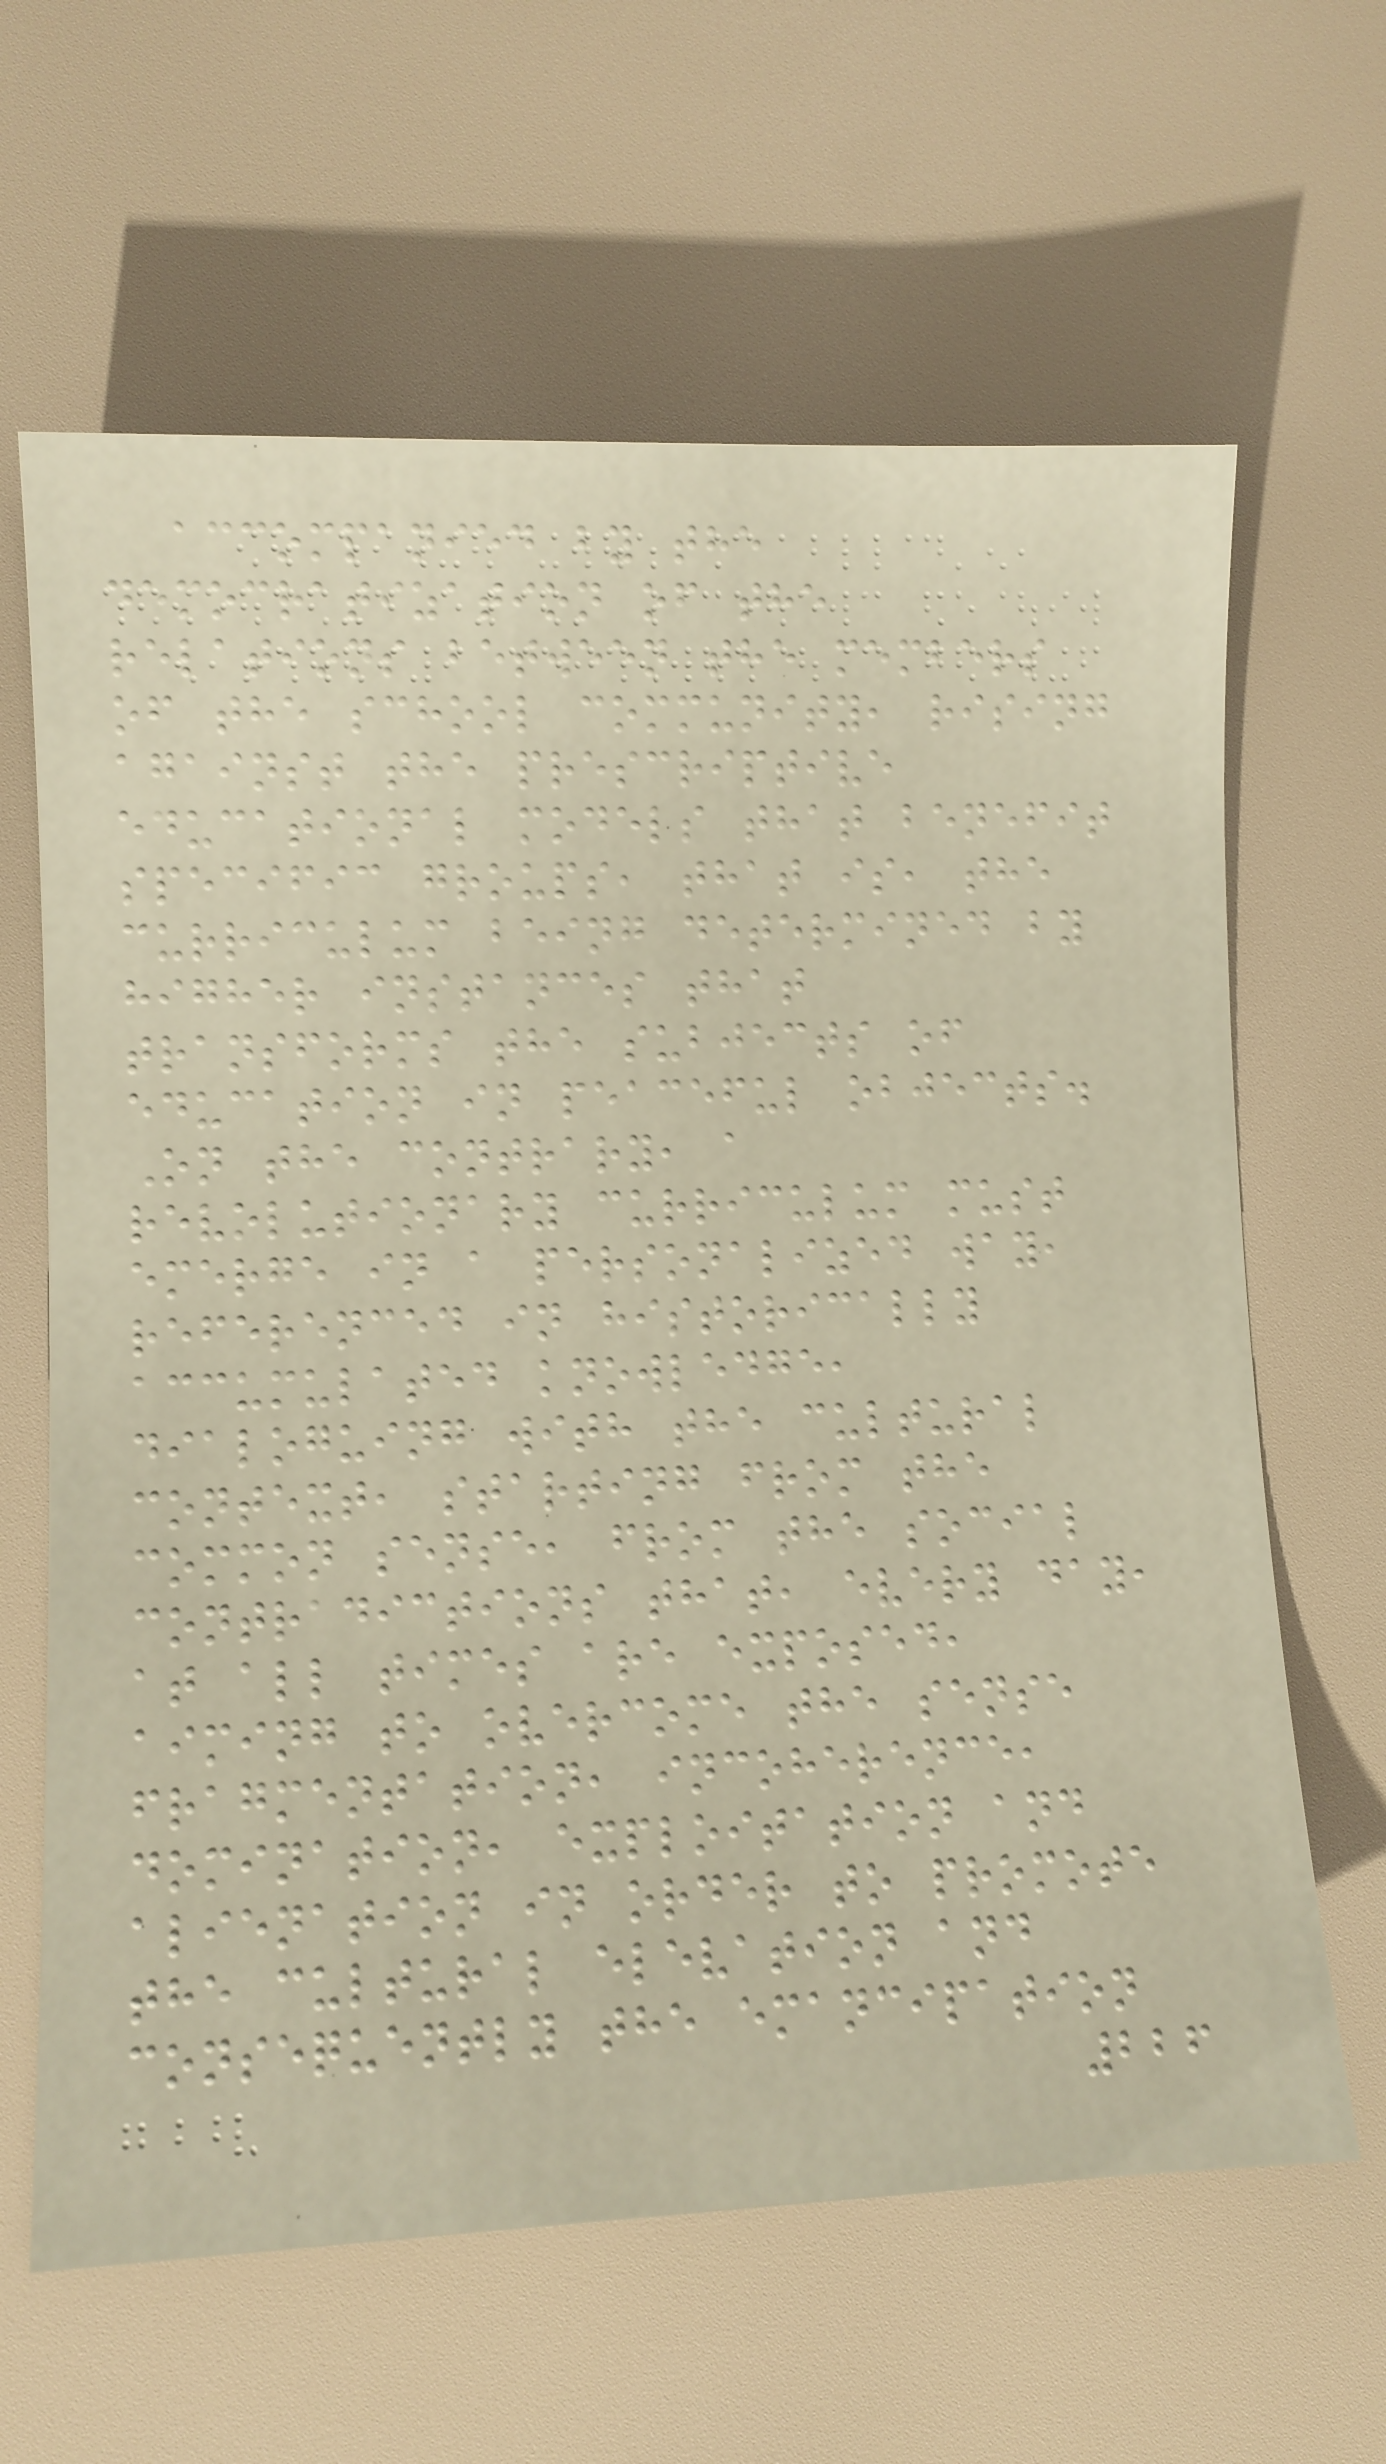accompanied by the
democratization of the
relations between the members
of the school community, rising
against the prescriptive
educational models that benefit
specific groups, that is, the
curriculum being determined by
higher instances that
transforms the subjects of
education in peaceful objects.
On the contrary, a
revolutionary curriculum must
emerge in a personalized way,
referenced in historically
accumulated knowledge,
dialoguing with the cultural
context, starting from the
common sense, from the social
contradictions that, every day,
at all times are exposed,
aiming to overcome the sense
fragmentation, incoherence,
domination, exploitation and
alienation in order to promote
the cultural elevation and
consequently the emancipation
226
